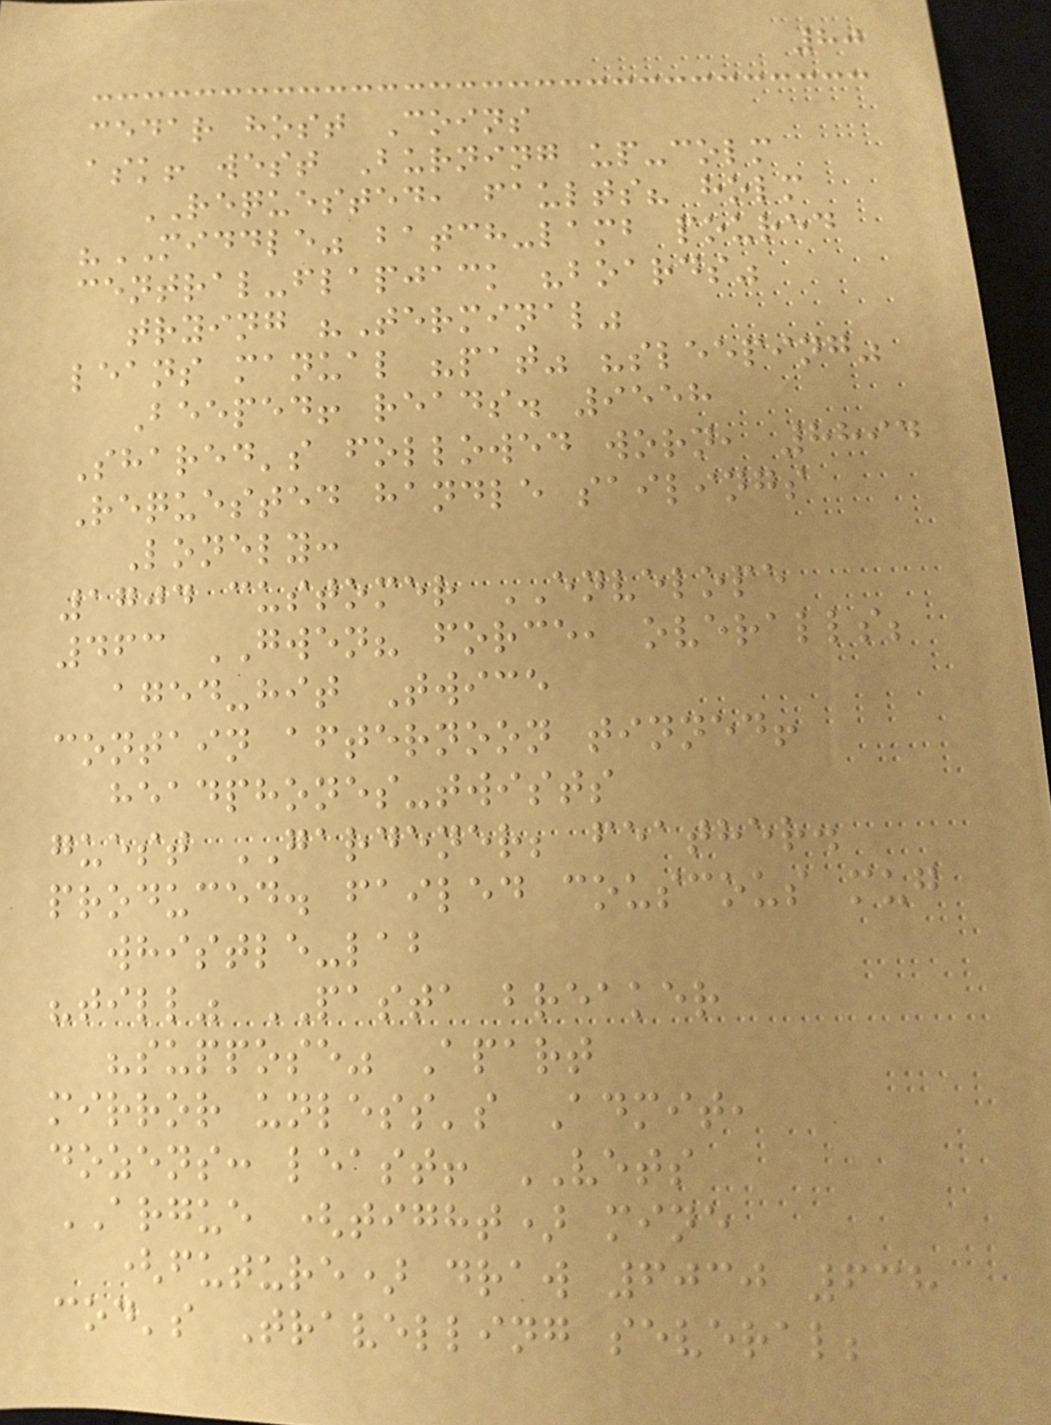80
cedar host Coins
ask! west Burning up-colm
REQUESTED, faults? holm
"MIDDLE" batch-lamb poured
central-flapjack "boards"
trying "Terminal"
leans manual "pat" "sleeping"
Beeped! reads. 9558
Shared's followed worn, 8894
Requested handle sailings
Lonely:
1704 customer ENVELOPE
463 GWEN? force, overalls;
aged-hit Twice
contain afternoon tinned!
headphones-twists
guest GARDENER; feather.
produced. failed couscous mug
whistle-lab
"till" PASTA breaker
"suppose" Apart
mirror unless's Admit,
dozens: least! VETS
ARGUE (tight) mine
(future) draw 6030 638
cod's Travelling several;
